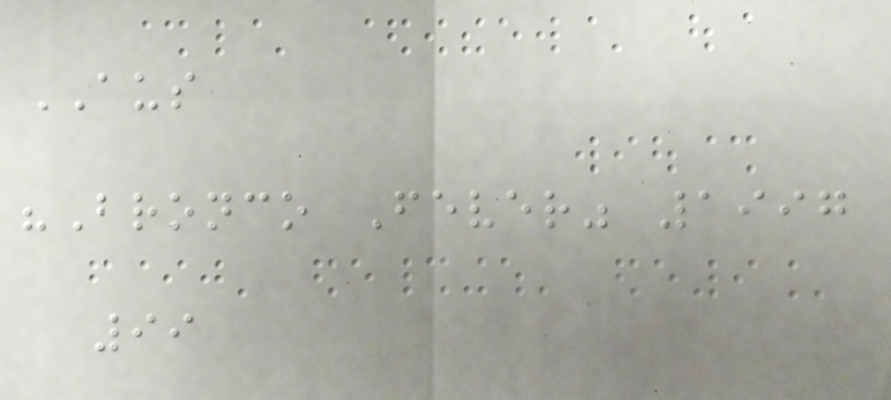AUS
"Bronco Fever" 1997
99
